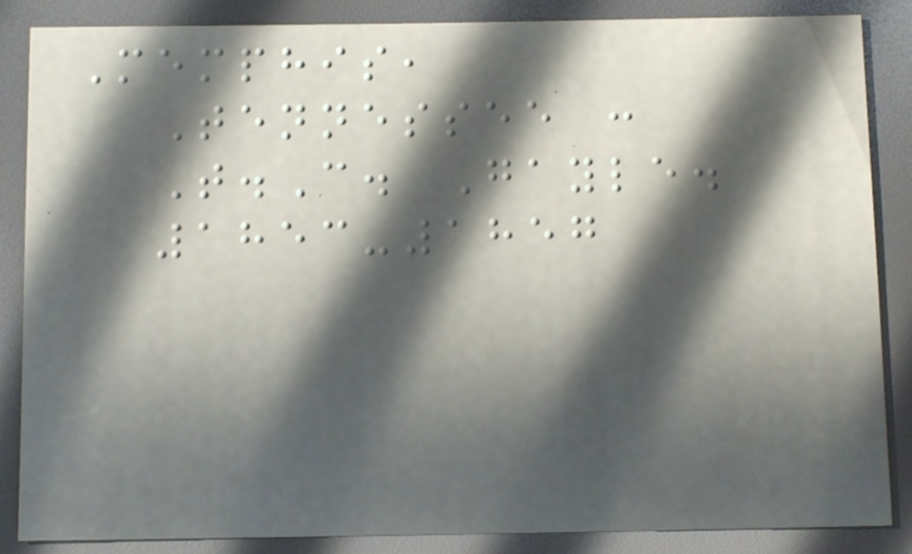Memphis,
Tennessee :
T.C. Gayle.
1853-1857
